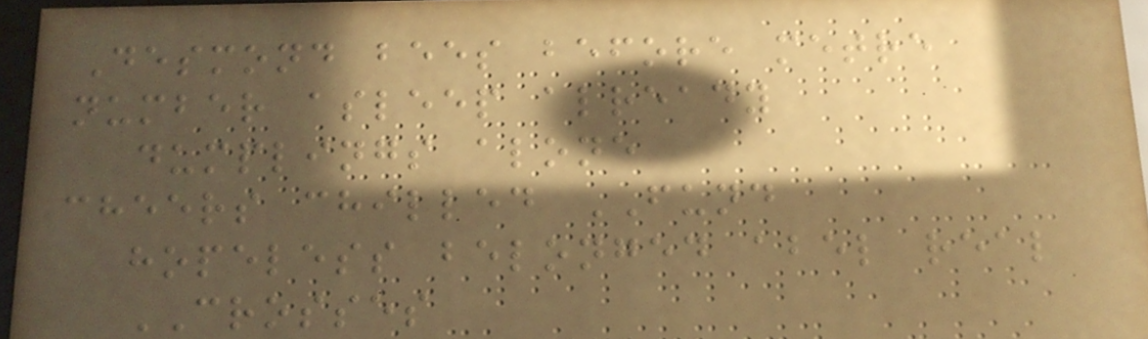Desmond bees before metre
number asleep already
dumplings alone
cheers chilled FUND
hopeless belonged abel real
CROSSES
